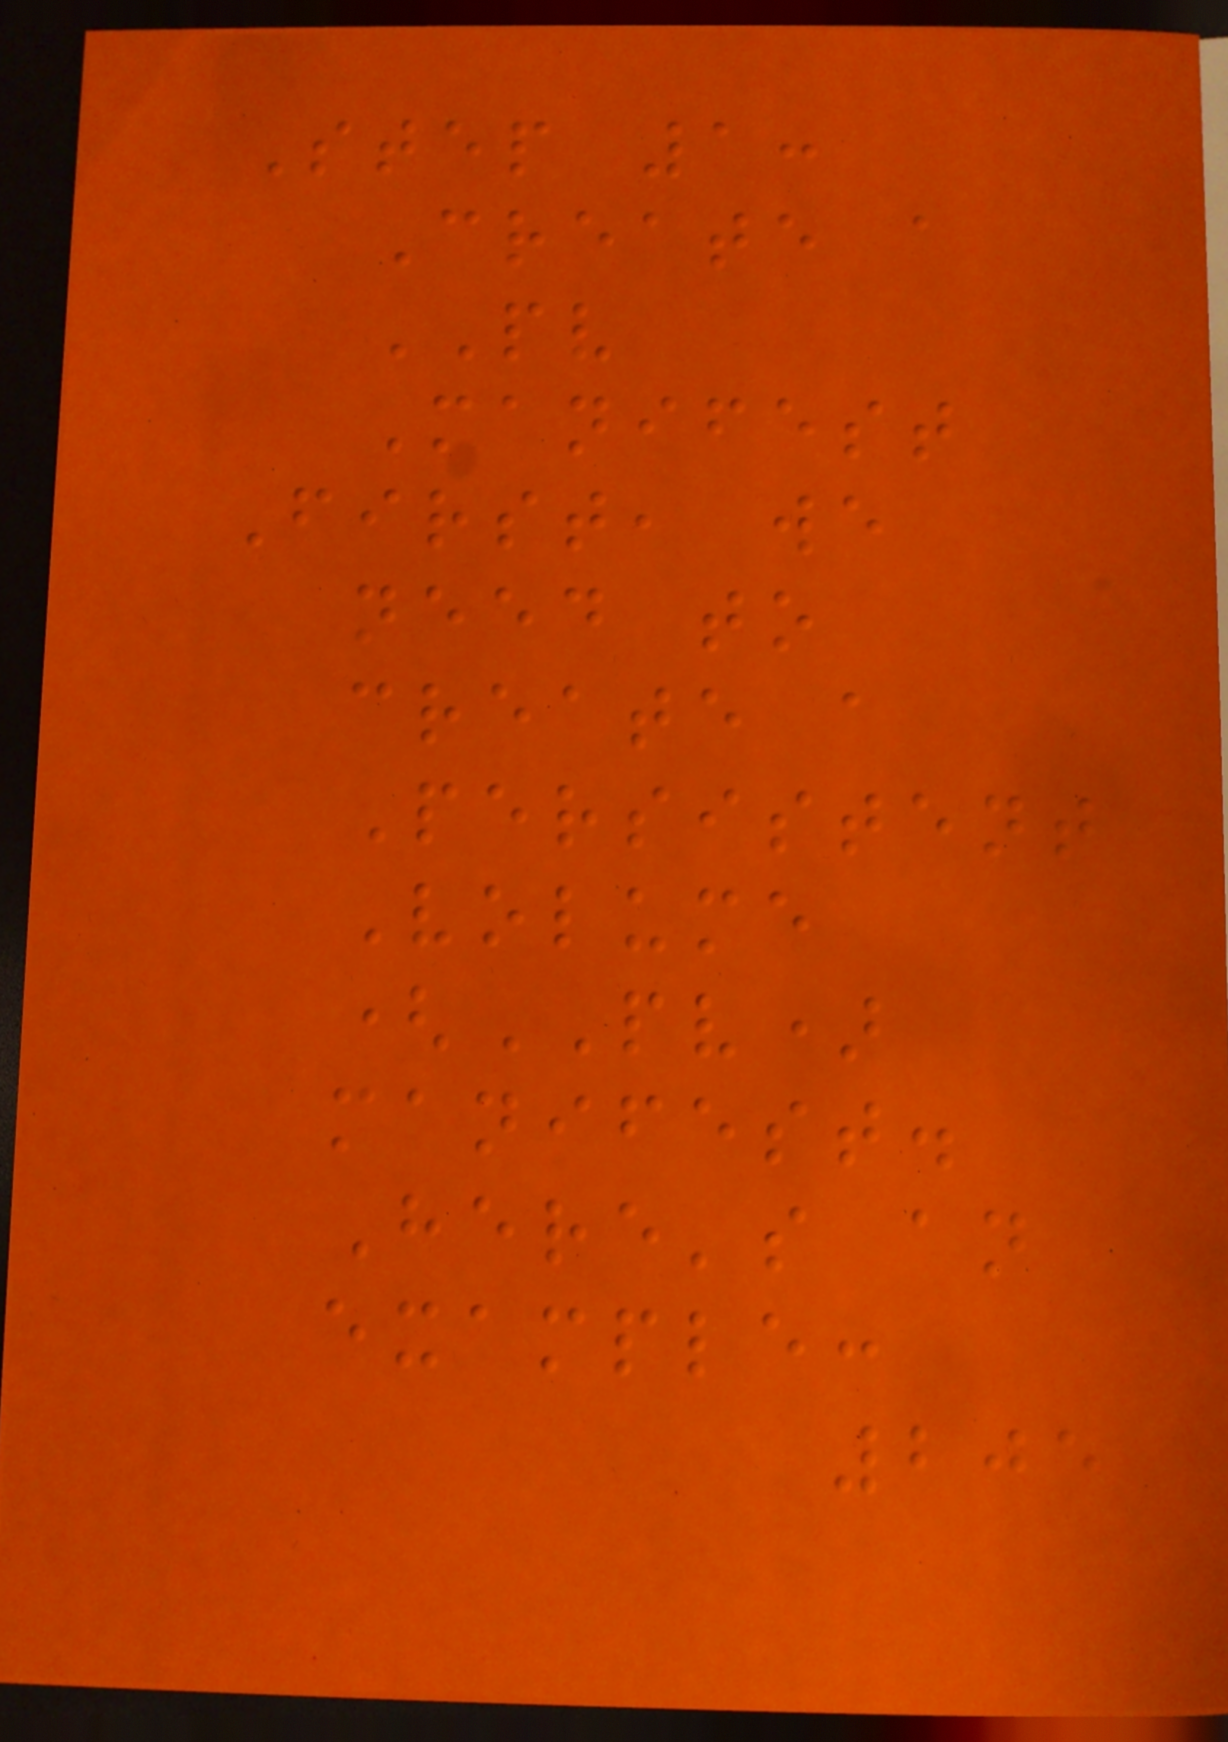Step 1:
Create a
PV
Manifest
First, we
need to
create a
Persistent
Volume
(PV)
manifest.
Here's an
example:
205
